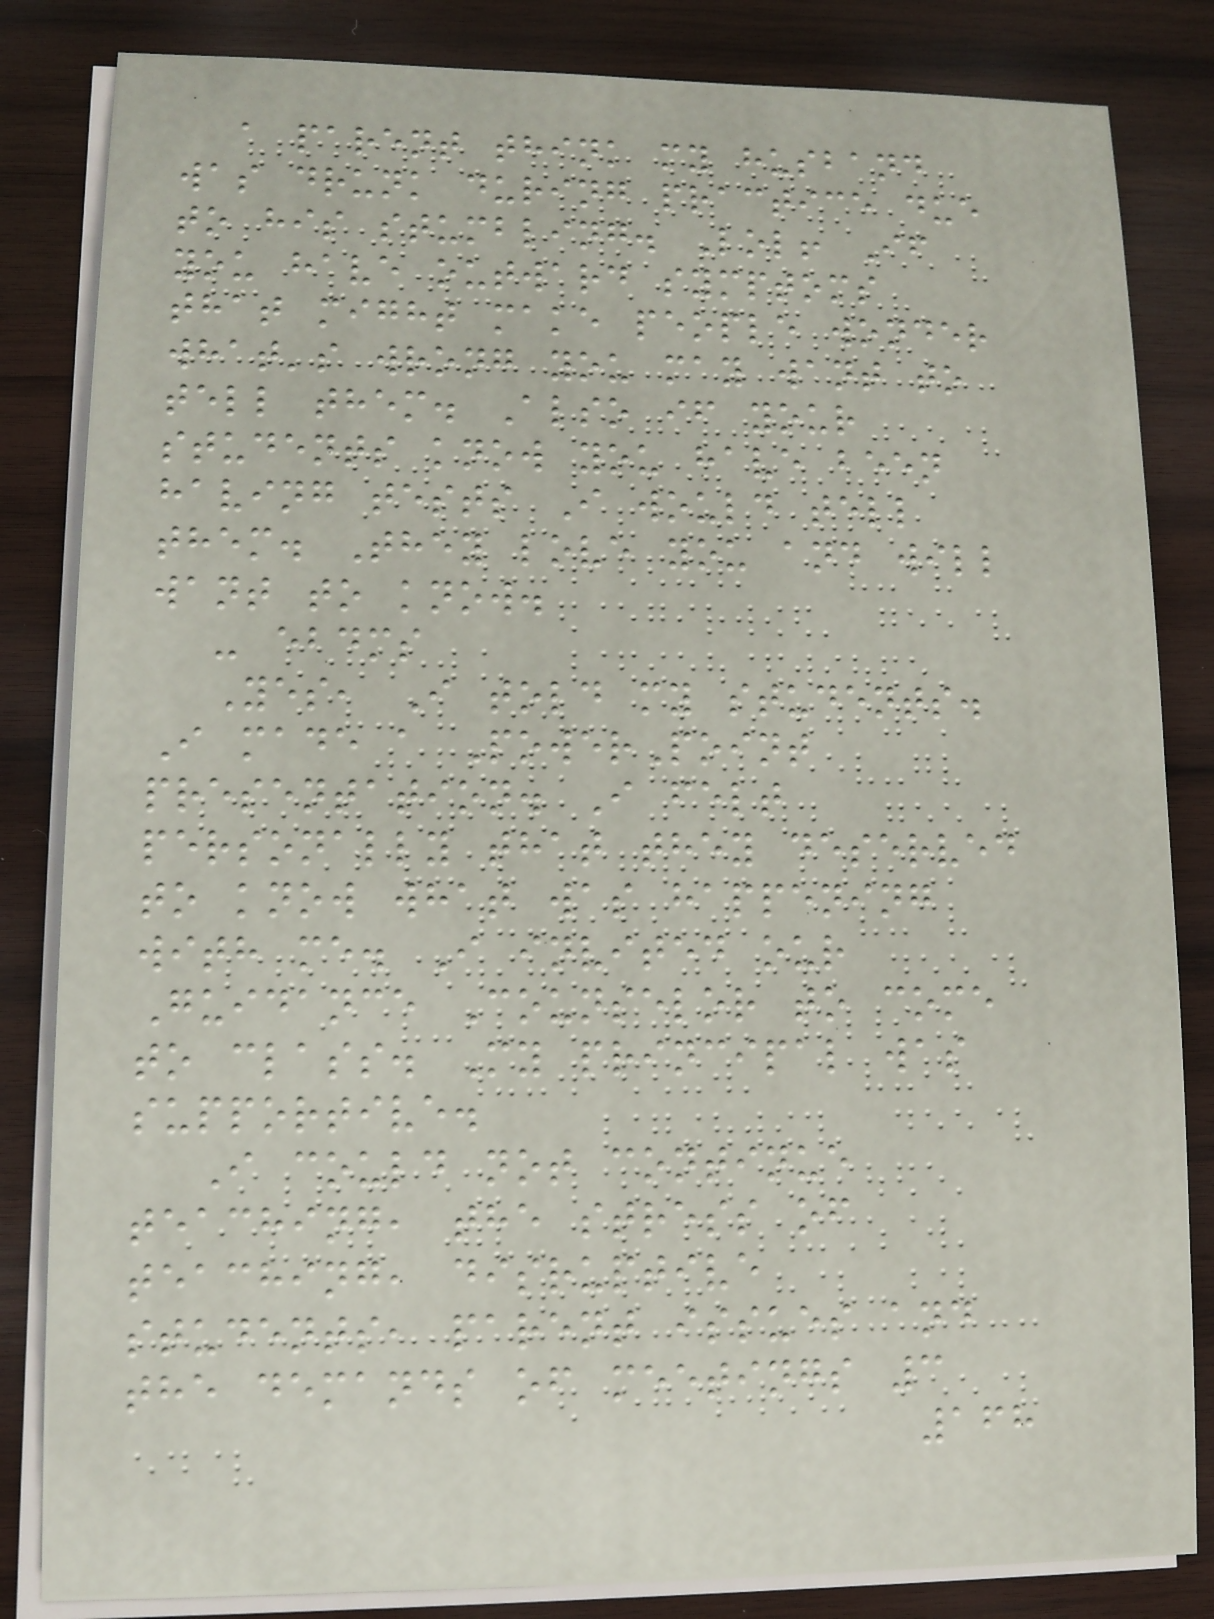a parent think my husband
was drunk during practice due
to his stumbling. Lol! If
you have outward symptoms
that might make people wonder
what's wrong you may want to
tell them. Also if your
students know you have been
having tests I would tell
them. They love you and will
want to know.
- ebdms
Yes, I told my students.
I made a PowerPoint
presentation. I felt
personally that they deserved
to know what was happening
with me. I invited our
Guidance Counselor to come
to class. My principal was
supportive.
I could not continue
teaching, the stress of
teaching, disruptive
students, parent issues and
the demands of meetings 3
168
